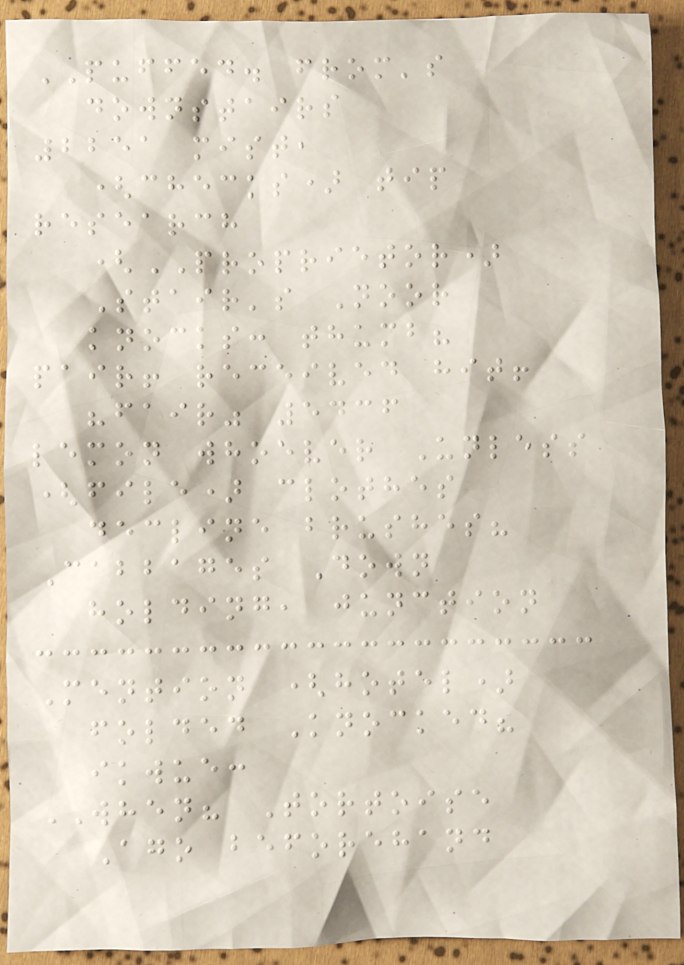PUFFED. from's
downstairs
2251 mist,
(checks) tip
research
(PROPRIETOR)
Stair's Noor
knocks: thumb?
pair! received hit!
"fair" 5436
lemon whoever Unless
(file) clothes
decline brushes?
Cabbages Down
holding, junction
Mention (hotel)
folded Knocked?
ikwue:
WHEN? Tortoise
Ago beforehand
